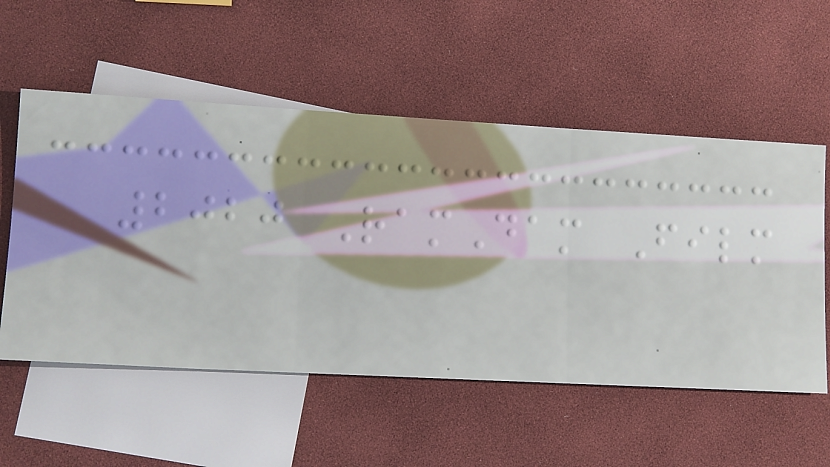2020 RamDam Film
